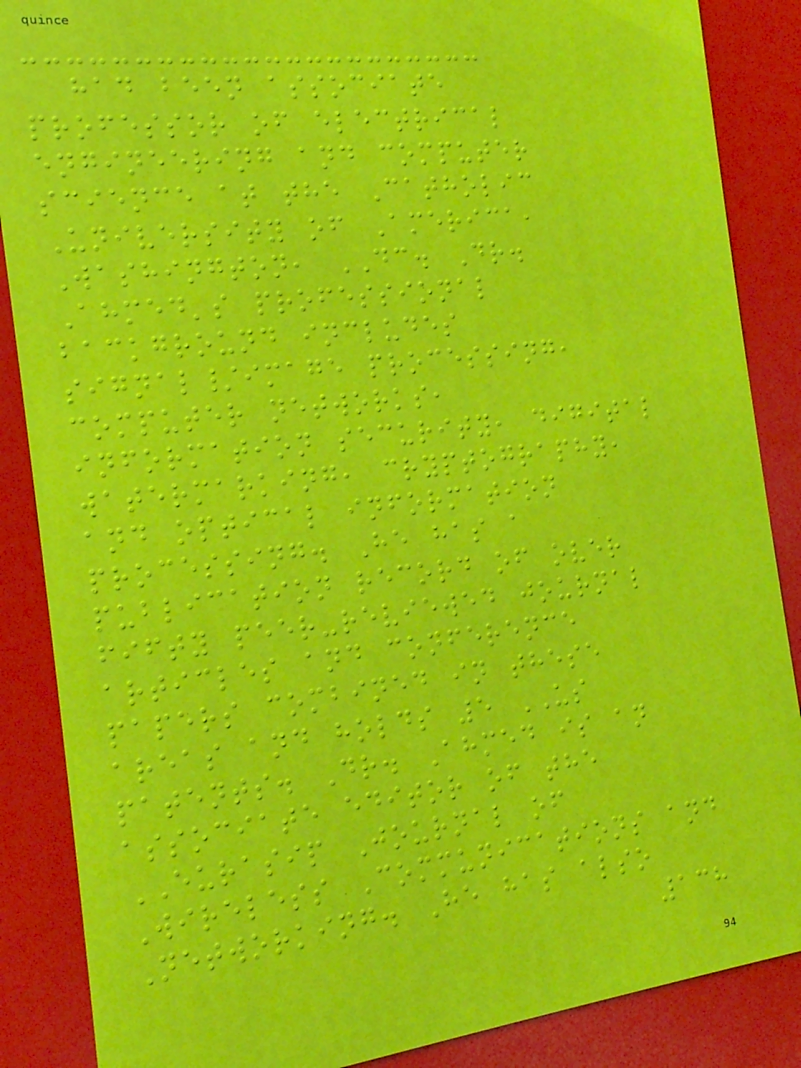had been associate
professor of electrical
engineering and computer
science at the Catholic
University of America,
Washington, DC. Dr.
Ahmed's professional
background includes
signal/image processing,
computer networks,
information security, digital
watermarking, cryptography,
and optical information
processing. He has a
publication record of over
fifty peer-reviewed journal
articles and conference
papers combined in these
areas and holds 5 US
patents. Dr. Ahmed is an
associate editor of the
EURASIP Journal of
Wireless Communications and
Networking. He has also
138
